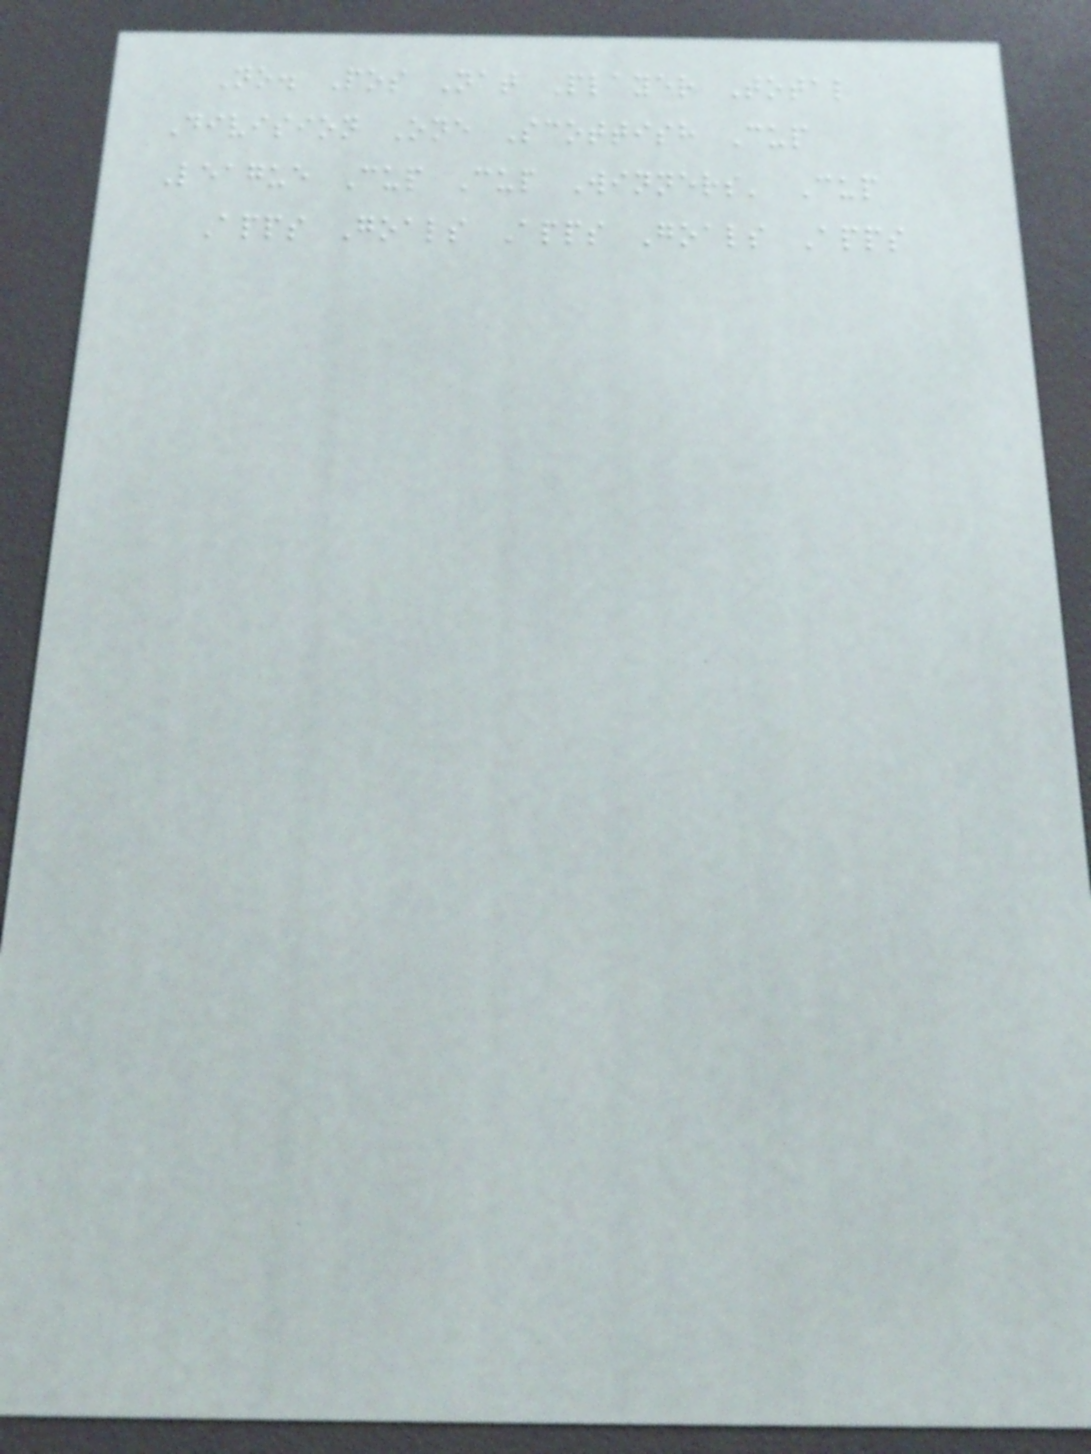No. Pos Nat Player Total
Division One Scottish Cup
League Cup Cup Winners' Cup
Apps Goals Apps Goals Apps
